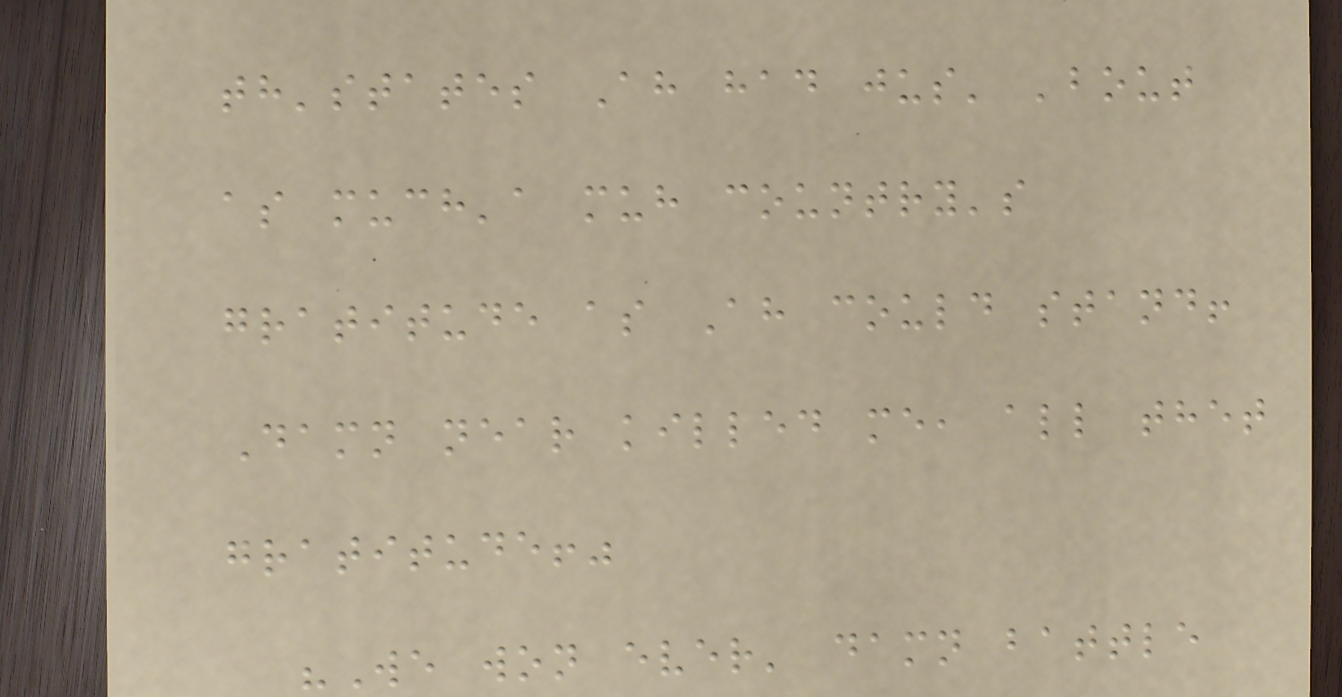th'states Ah had jus' 'bout
as much'a muh country's
gratitude as Ah could stand!
Damn near killed me, all thet
gratitude!"
"We won ever' damn battle
